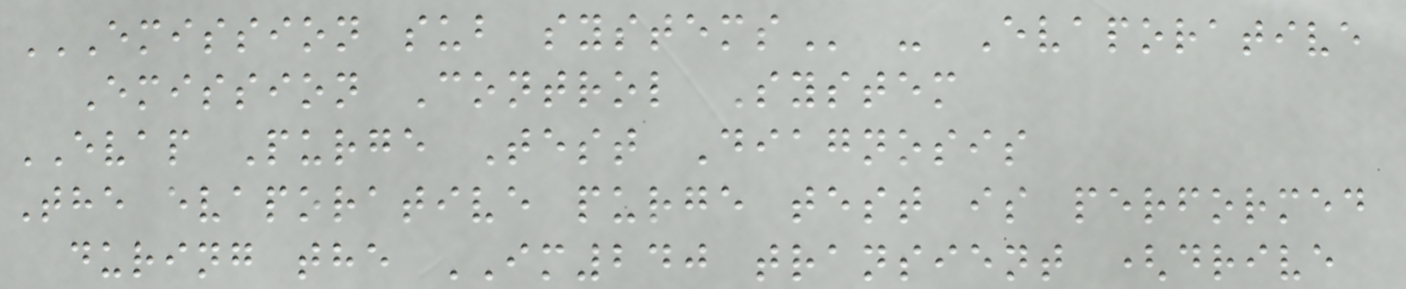EMISSION SUB SYSTEMS - Evaporative
Emission Control System
EVAP Purge Test Diagnosis
The evaporative purge test is performed
during the IM240 transient (drive
